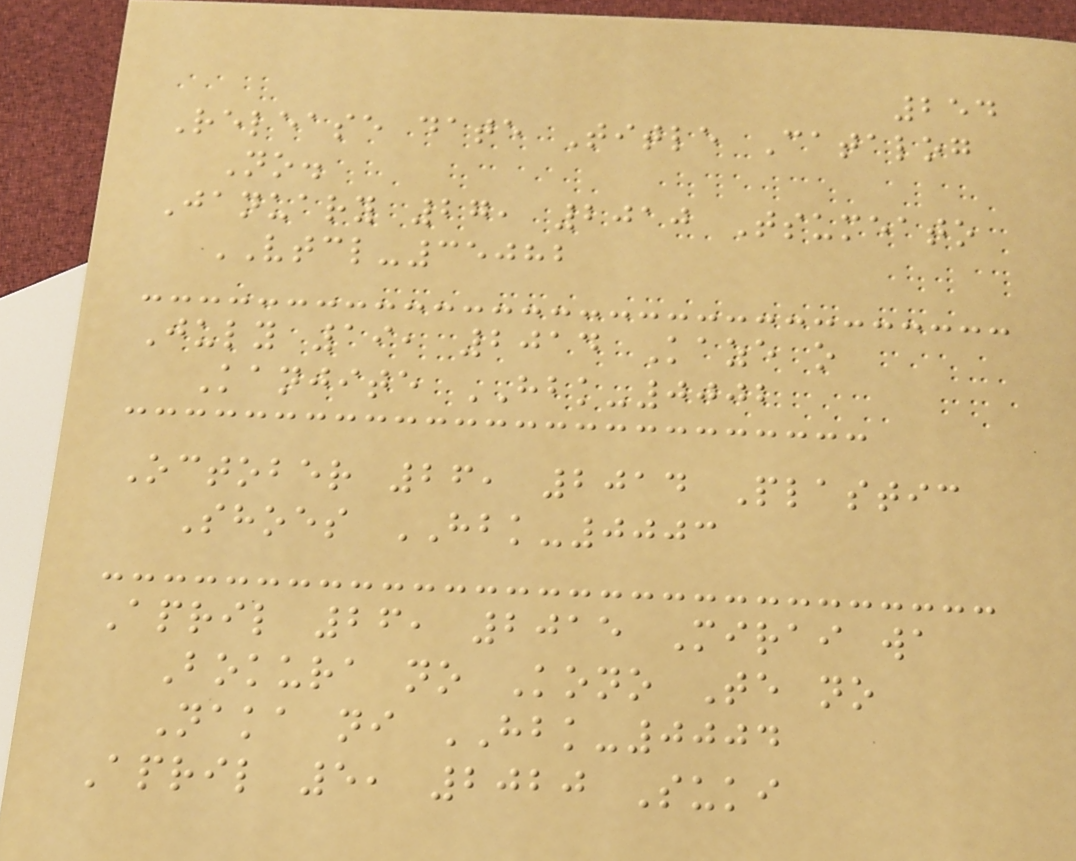254
Release date Title Catalog
No.
January 27, 2010 Tsumeato
VTCL-35082
July 19, 2014 Kaze o
Kanjite HBK-0002
October 26, 2014 Plastic
Shoes HBK-0003
April 26, 2015 Mirai wa
Bokura no Kono Te no
Naka ni HBK-0004
April 5, 2020 Suki
